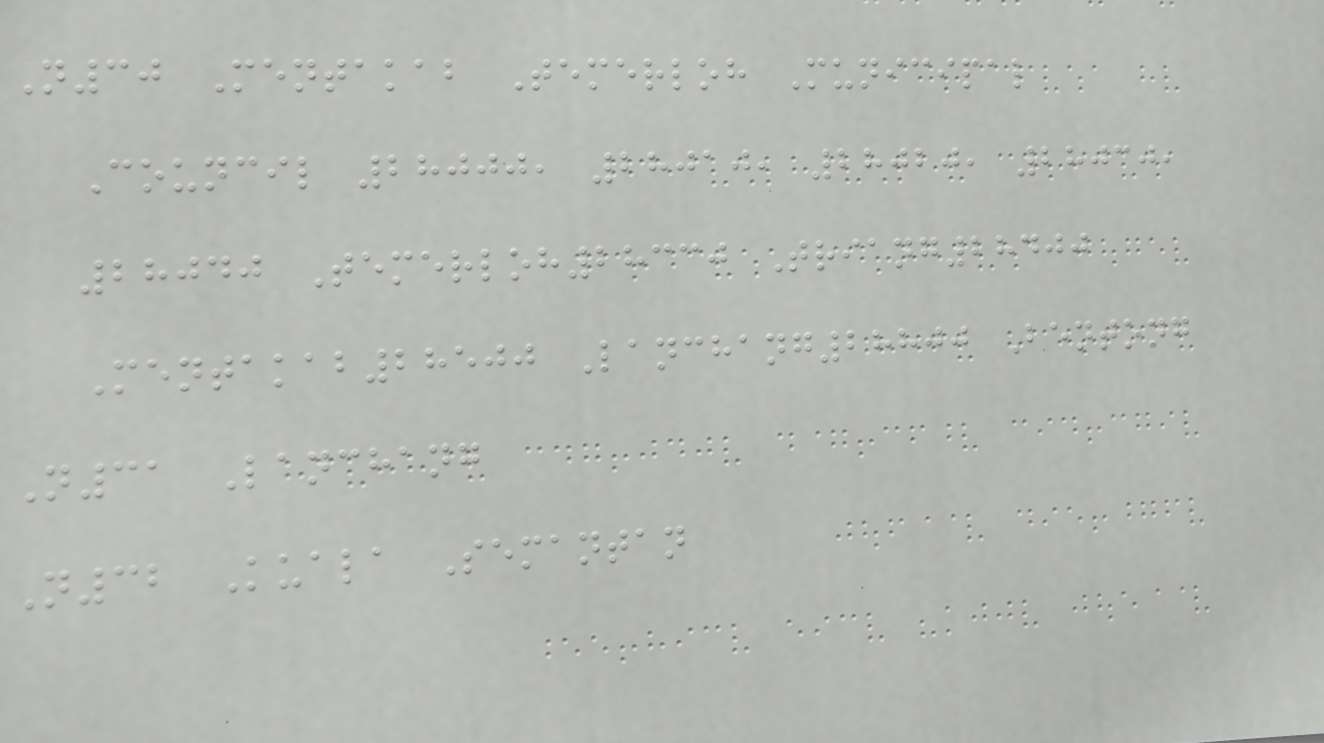N30 Mentakab Temerloh Municipal
Council 28000, 28010, 28020, 28030,
28040 Temerloh28330 Triang28400
Mentakab28500 Lanchang28800 Bentong
N31 Lanchang
N32 Kuala Semantan
